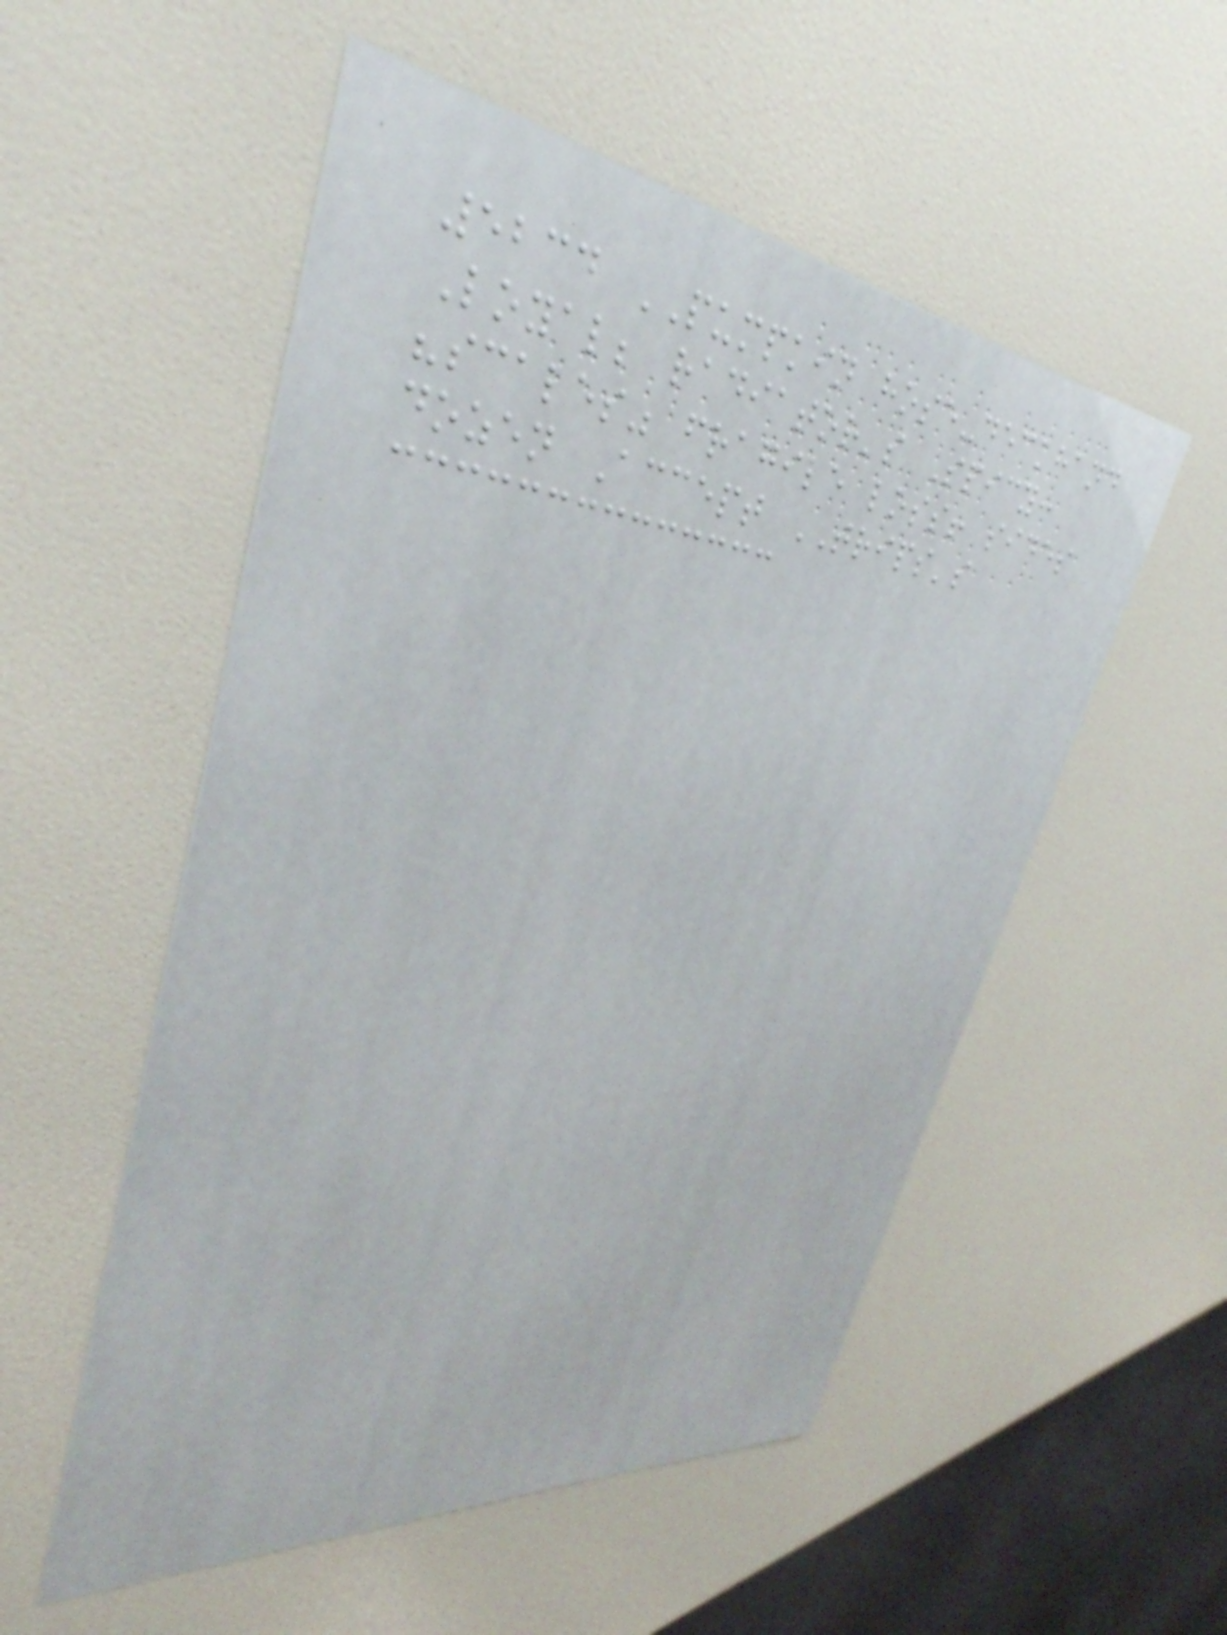5234 PUMPKIN hose-deckhand
Loyal; radiator's Spicy:
"scales" fragile loss! sides
dozen Accept TRIPS's
